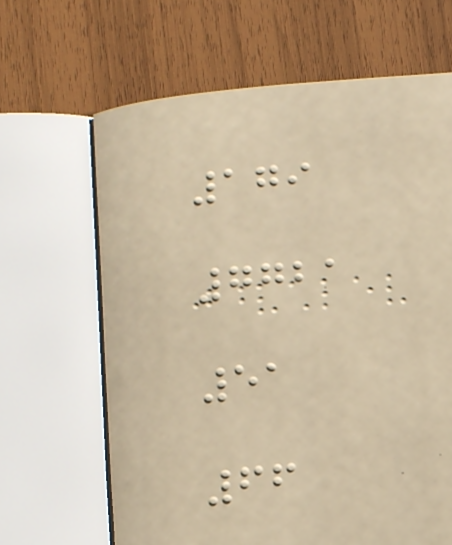179
7721
51
66
